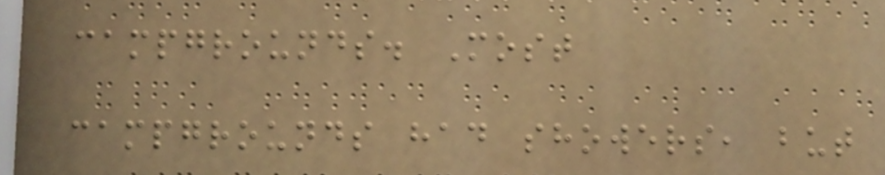campgrounds. Most
campgrounds had showers, but
